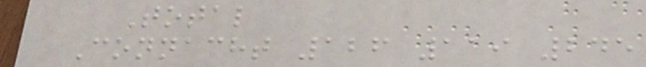Total
Connacht 126 119 245
